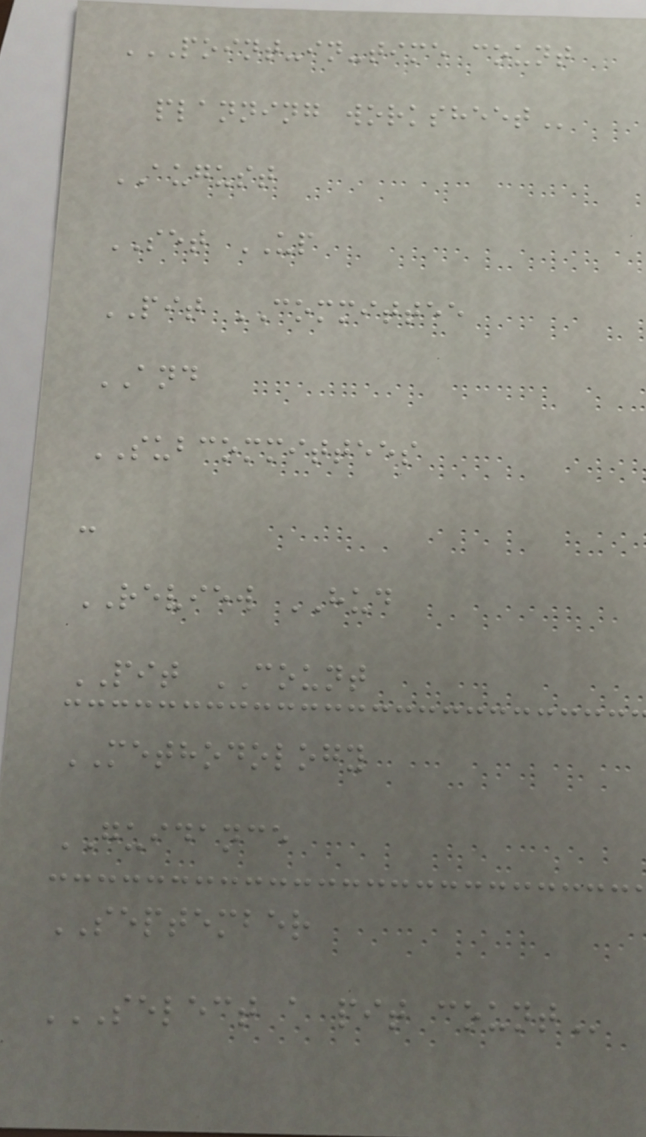POINT-IN-TIME COUNT
PLANNING WORKSHEET
AUGUST
SET UP
PIT COMMITTEE
AND
SUBCOMMITTEES
-
REVIEW HUD
PIT COUNT
METHODOLOGY
GUIDANCE
SEPTEMBER
SELECT A PIT COUNT
